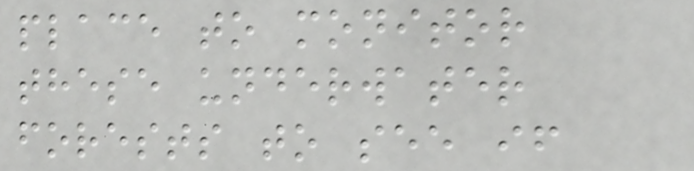place to monitor
these underwater
forests to see if
